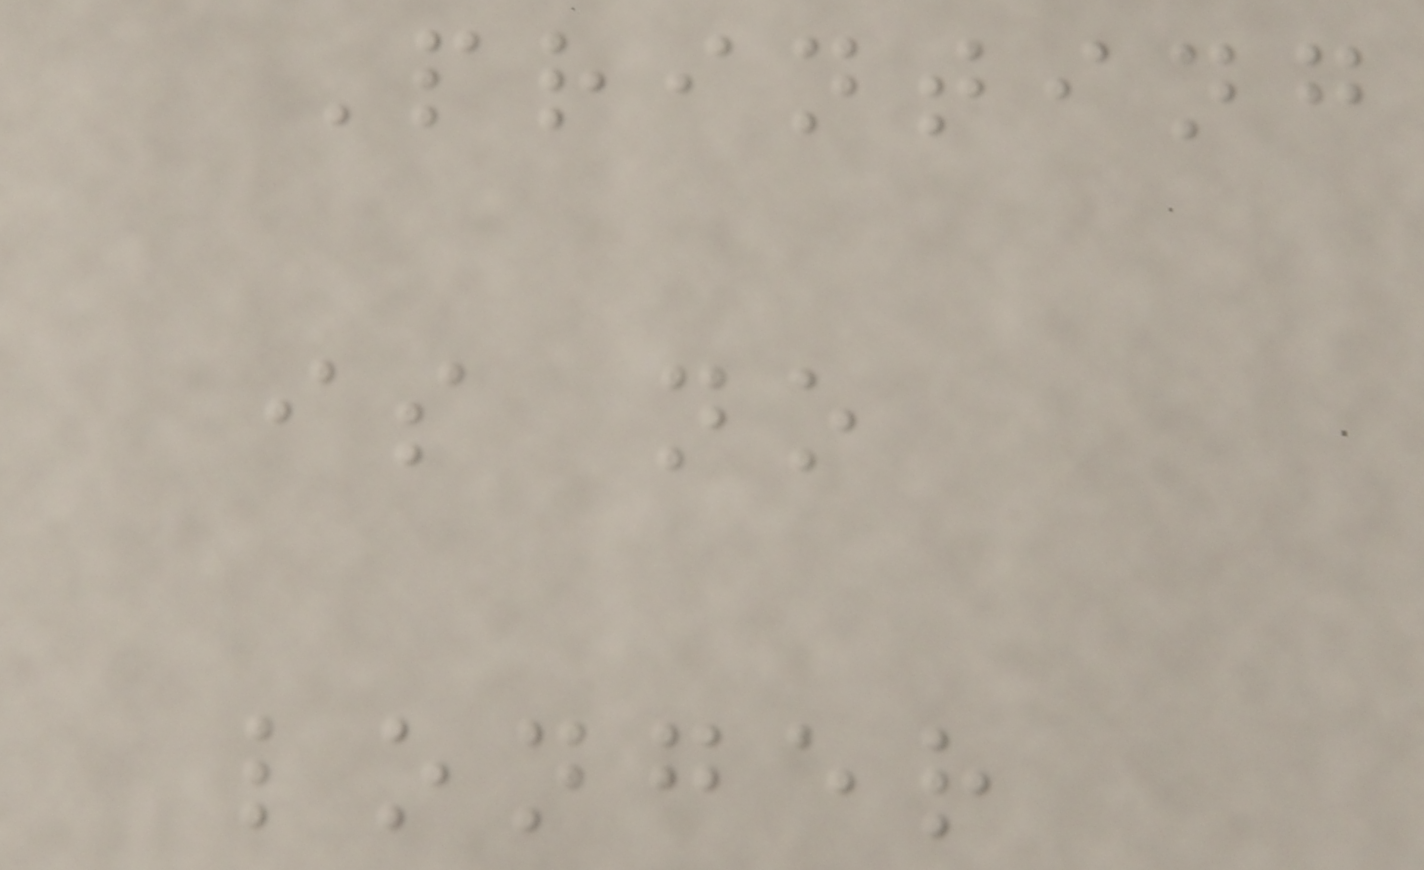Printing
is no
longer
